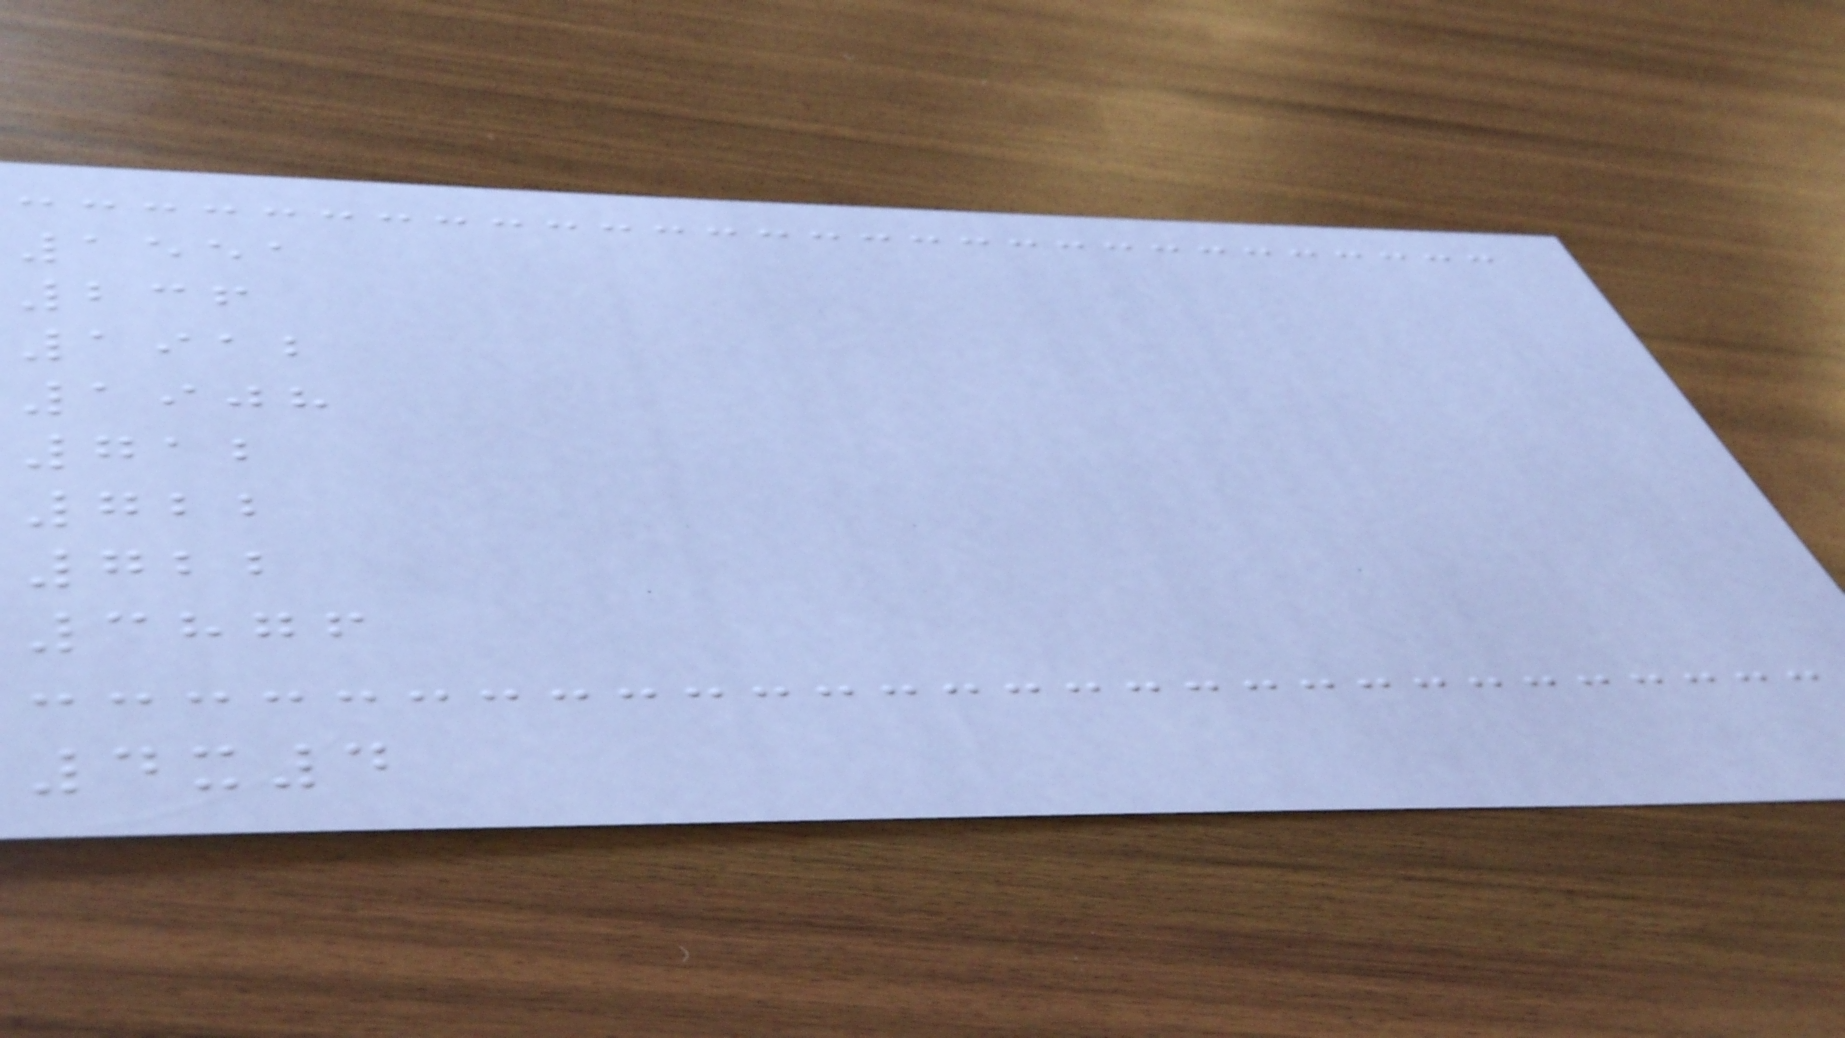1551
236
1912
1908
712
722
722
3876
4x4
